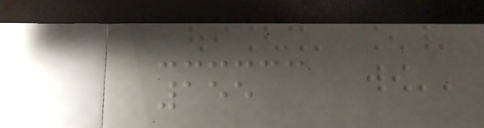155
